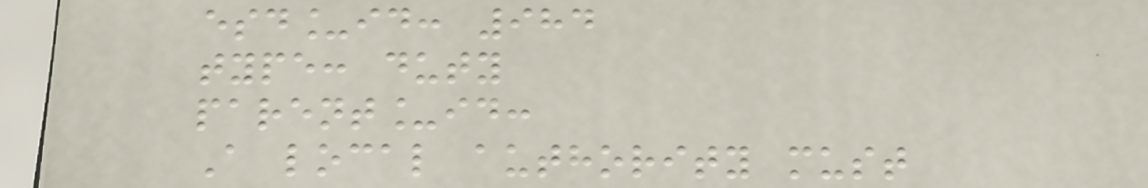esd_id: 984
type: duty
parent_id:
A local authority must
